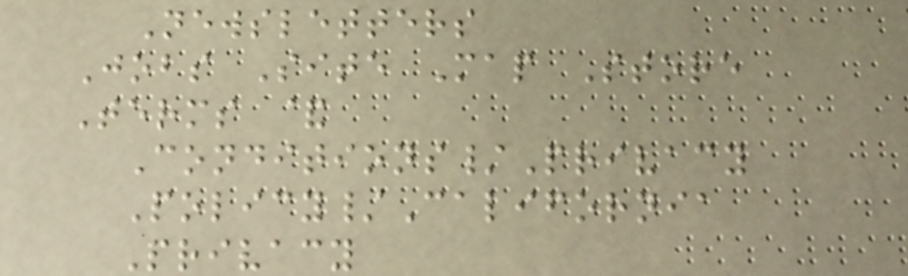Newsletters
Jobs Site Map Store
Terms &
Conditions/Privacy
Policy/California
Privacy
